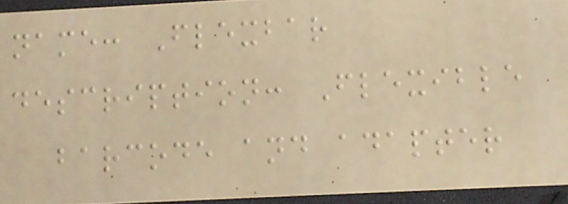name: Flexbar
description: Flexible
barcode and adapter
